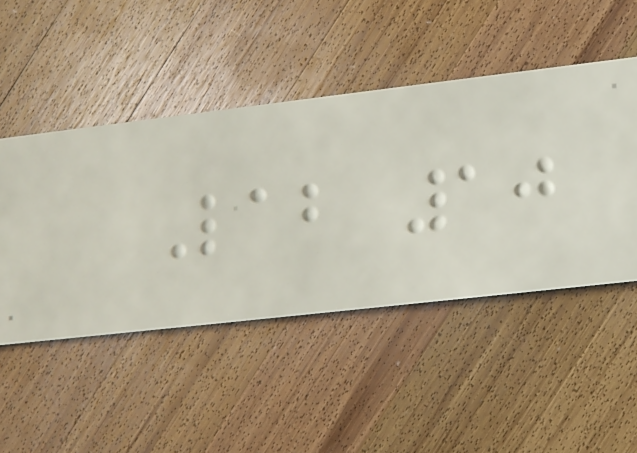Lab 10
